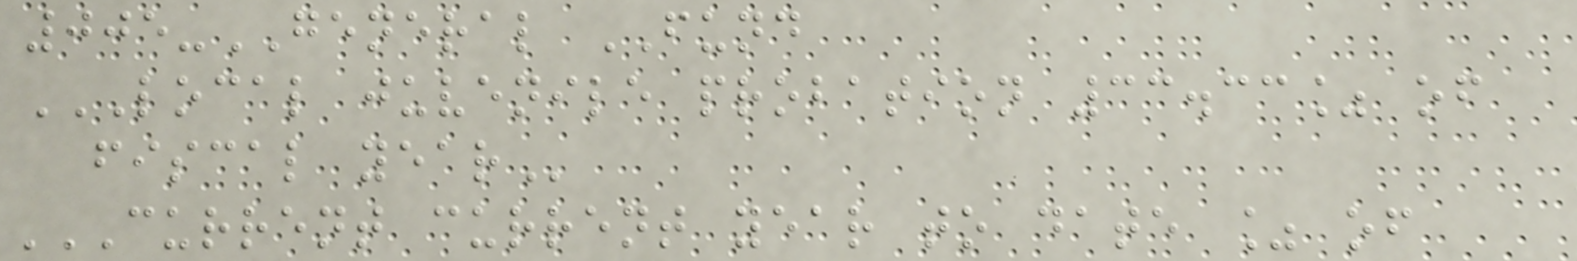005-GENERAL FUND
LOCAL JUVENILE PROBATION 33.33% OF
FISCAL YEAR
CURRENT CURRENT YEAR TO DATE % OF
